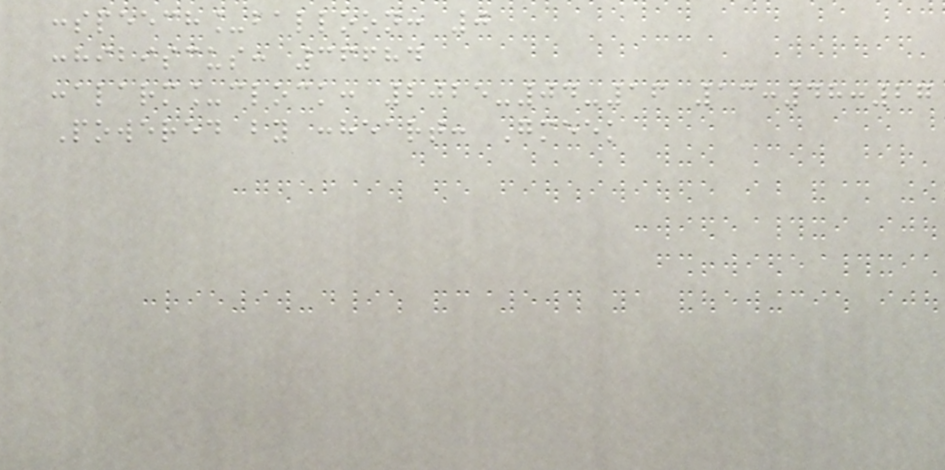:speech_balloon: 0
:hibiscus: 36684
:alarm_clock: 2025-04-16 13:48:27
Powered by :heart: Gmeek
